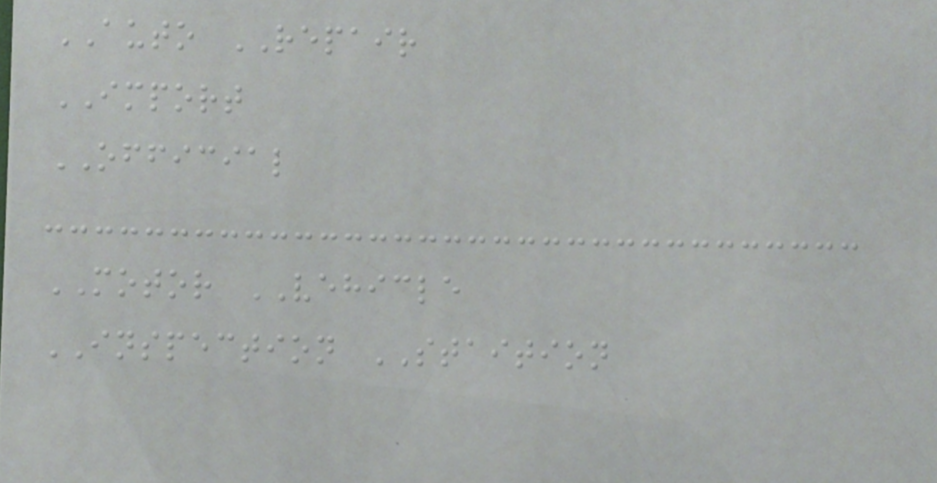AUTO REPAIR
IMPORT
OFFICIAL
MOTOR VEHICLE
INSPECTION STAITION
